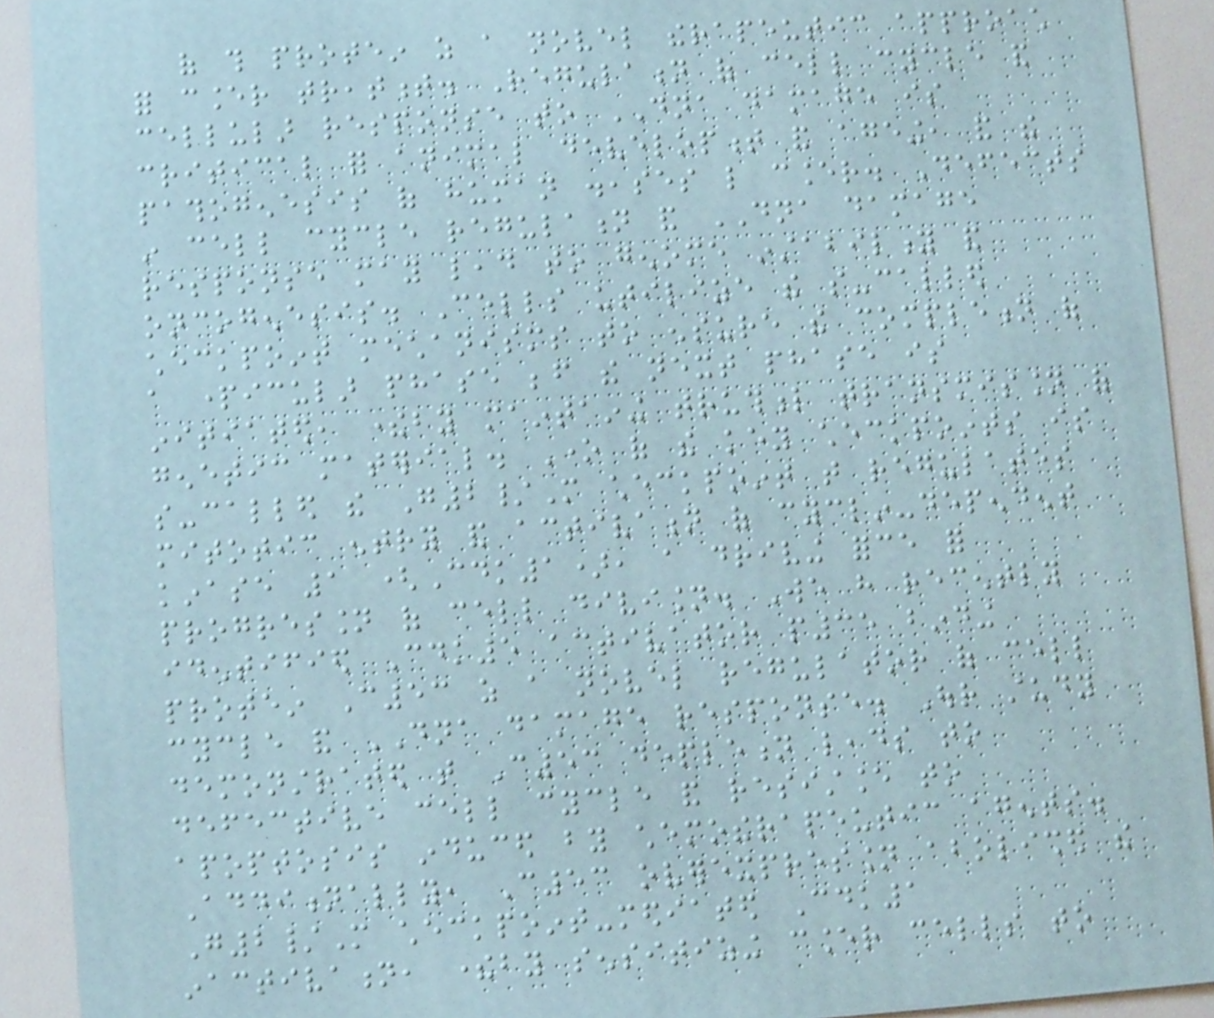of this protein as a novel therapeutic approach
for cancer treatment. Regulation of cell cycle and
cellular response to DNA damage is
critical for animal development and ageing, and the
pathogenesis of human diseases like cancer. Defects
in cell cycle regulation and DNA damage
response may lead to genome instability and
oncogenesis. Cells utilize the so-called
checkpoint mechanisms to ensure the completion of
a particular phase before the next phase is
initiated, thereby maintaining truthful transmission of
genetic material. One of the key checkpoints is
so-called the G2/M checkpoint that regulates
mitotic entry and activation of cyclin-dependent
kinase 1 (Cdk1), a driving force for
progression of cell division. We have recently
identified Cdk5 activator p35 binding
protein C53 as a novel regulator of cell
cycle and DNA damage response. Our study
demonstrated that C53 depletion leads to
defective cell cycle and resistance to
apoptosis induced by chemotherapeutic agents.
Additionally, C53 overexpression abolished the
G2/M checkpoint-mediated Cdk1
inactivation, thereby sensitizing cancer cells to
